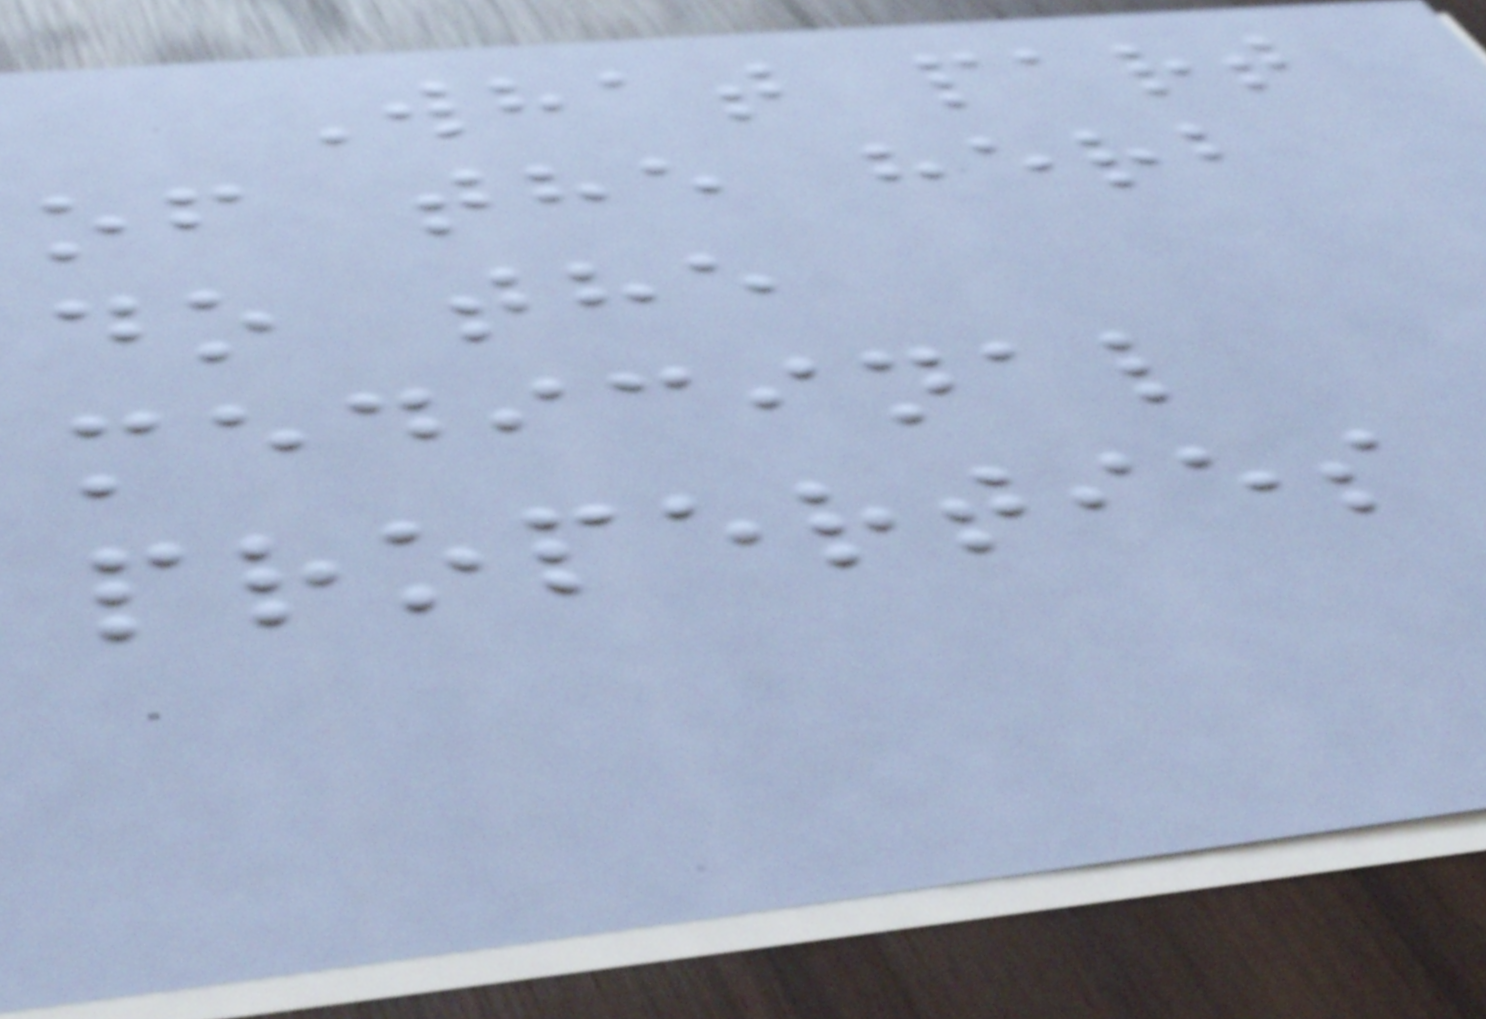What part
of the herb
do the
medicinal
properties
